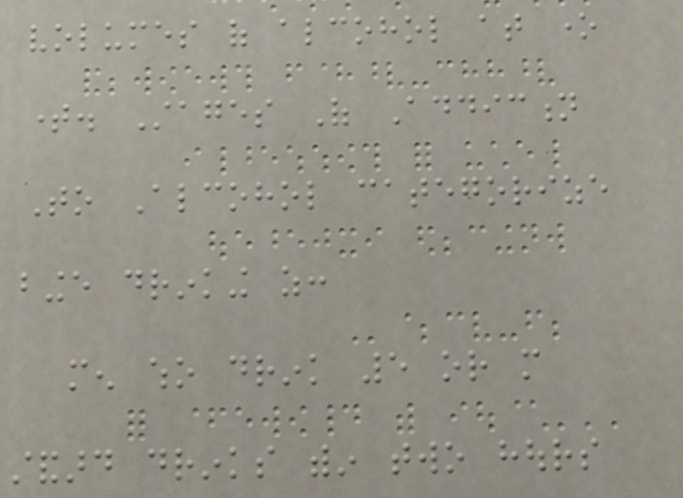volumes of alcohol at one
time. Stages Of Addiction
To Alcohol categorize
binge drinking as:
men who drink 5 or more
standard drinks within two hours
